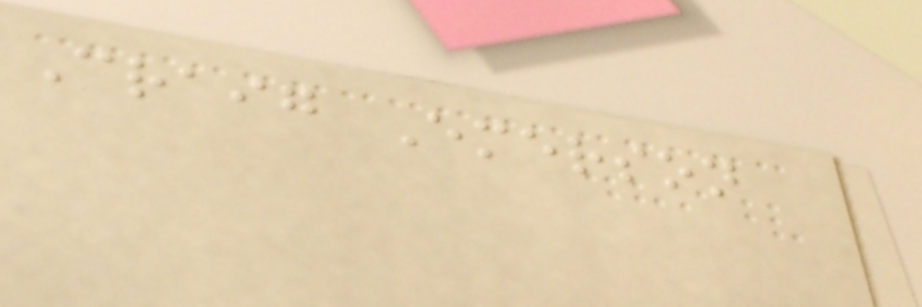Craig Emerson
